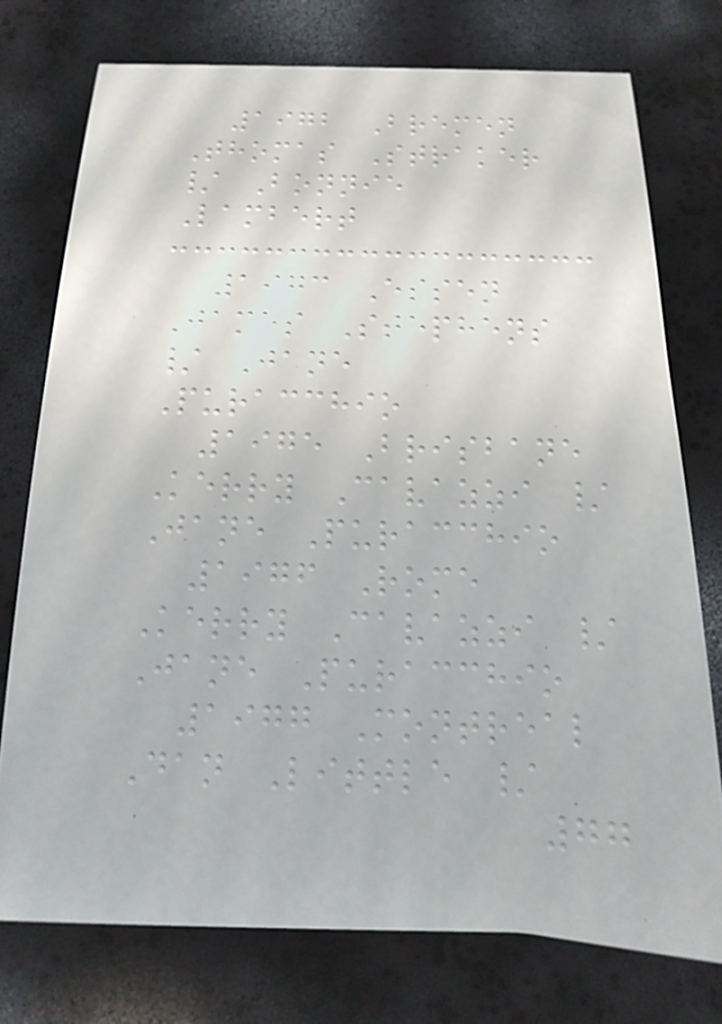1972 Bremen
Thomas Straker
/ Bonnie
Lambert
1973 Essen
James Stephens
/ Jane
Puracchio
1975 Brisbane
Kerry Cavazzi /
Jane Puracchio
1976 Rome
Kerry Cavazzi /
Jane Puracchio
1977 Montreal
Dan Little /
77
